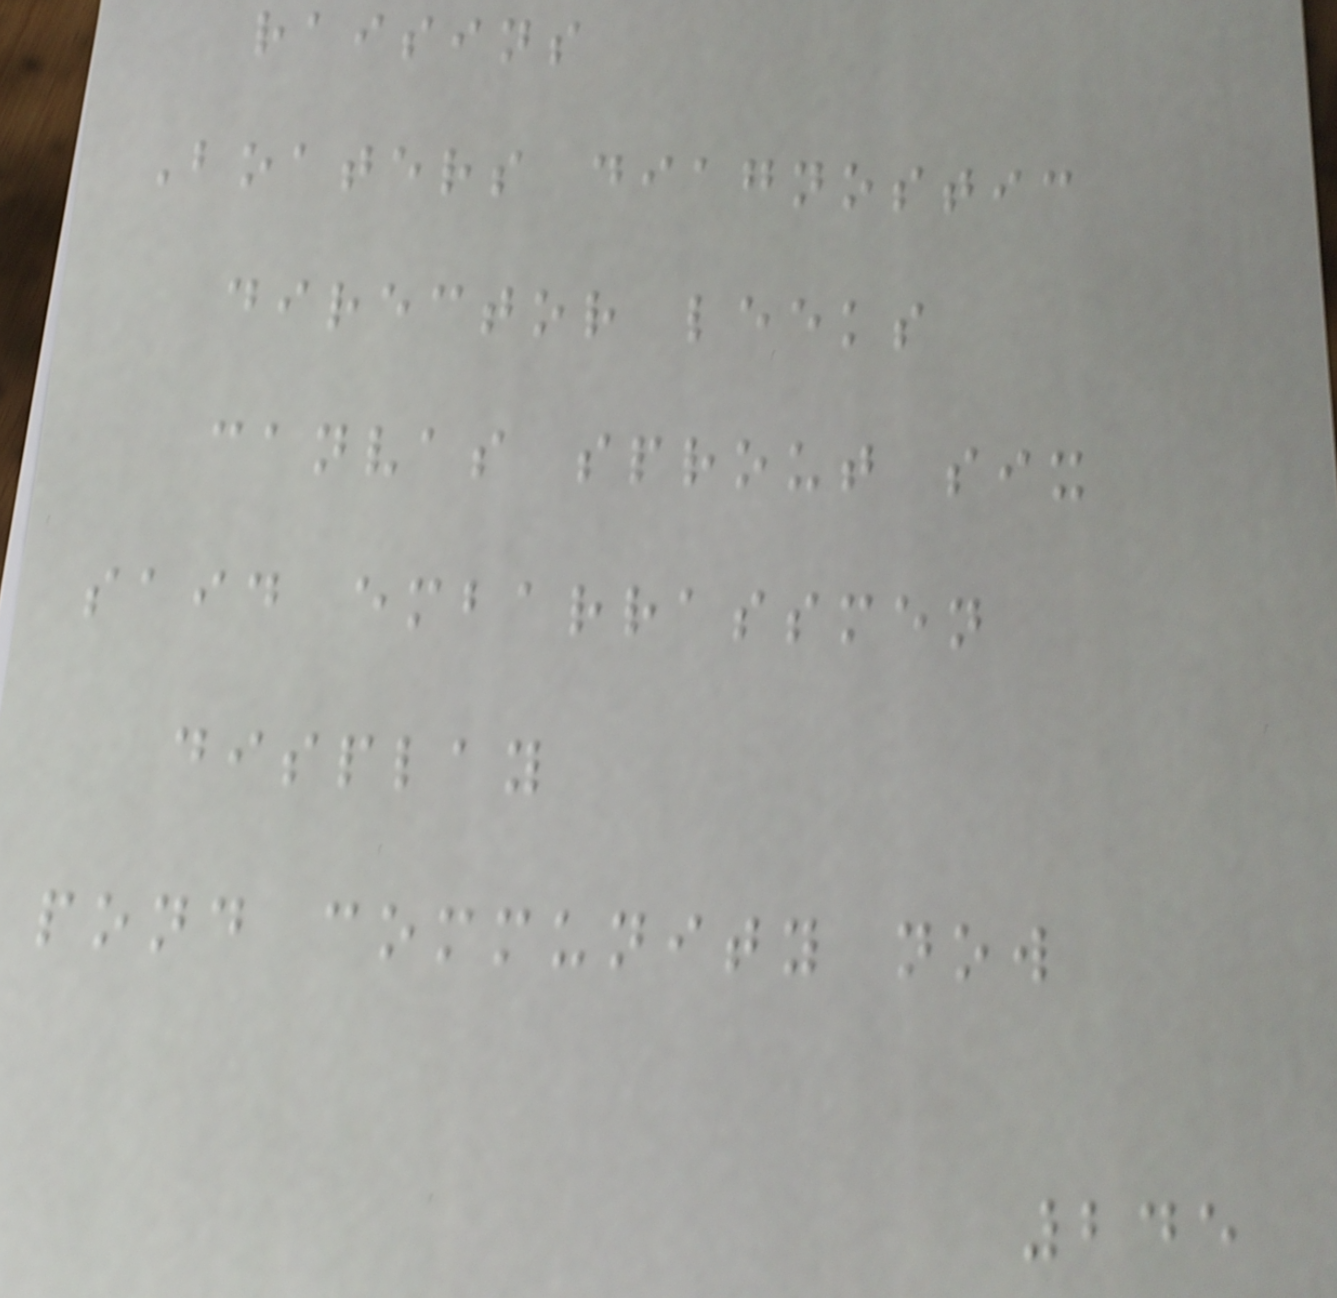raisins
Boaters diagnostic
director leeks
canvas sprout six
said embarrassmen
display
pond community now
245
